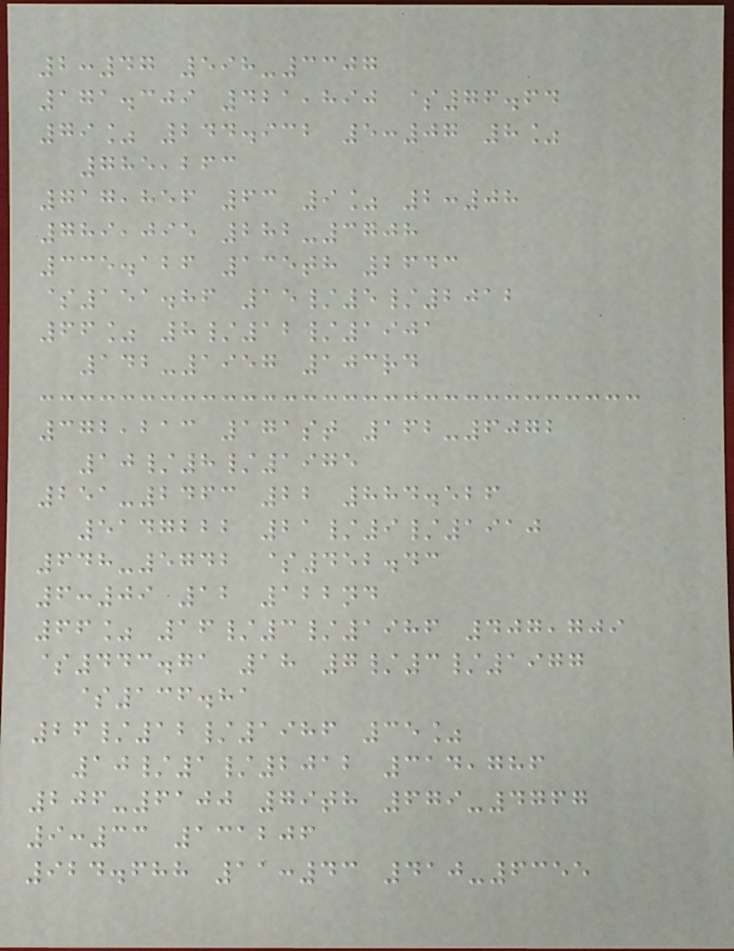2:47 598-3307
171.309 421,890 $76.64
79% 244.932 5:07 8%
785,263
717,856 63 9% 2:08
789,095 282-3708
335.126 135th 2643
$151.86 15/5/2012
66% 8/12/1901
142-1957 103rd
372,213 171st 162-6072
10/8/1975
251-2463 22 884.526
5147222 21/9/1910
648-5742 $452.43
6:09 12 122nd
66% 16/3/1986 407,709
$443.71 18 7/3/1977
$136.81
26/12/1986 35%
10/1/2012 314,786
206-6100 79th 679-4767
9:33 131206
924.688 11:43 410-6355
